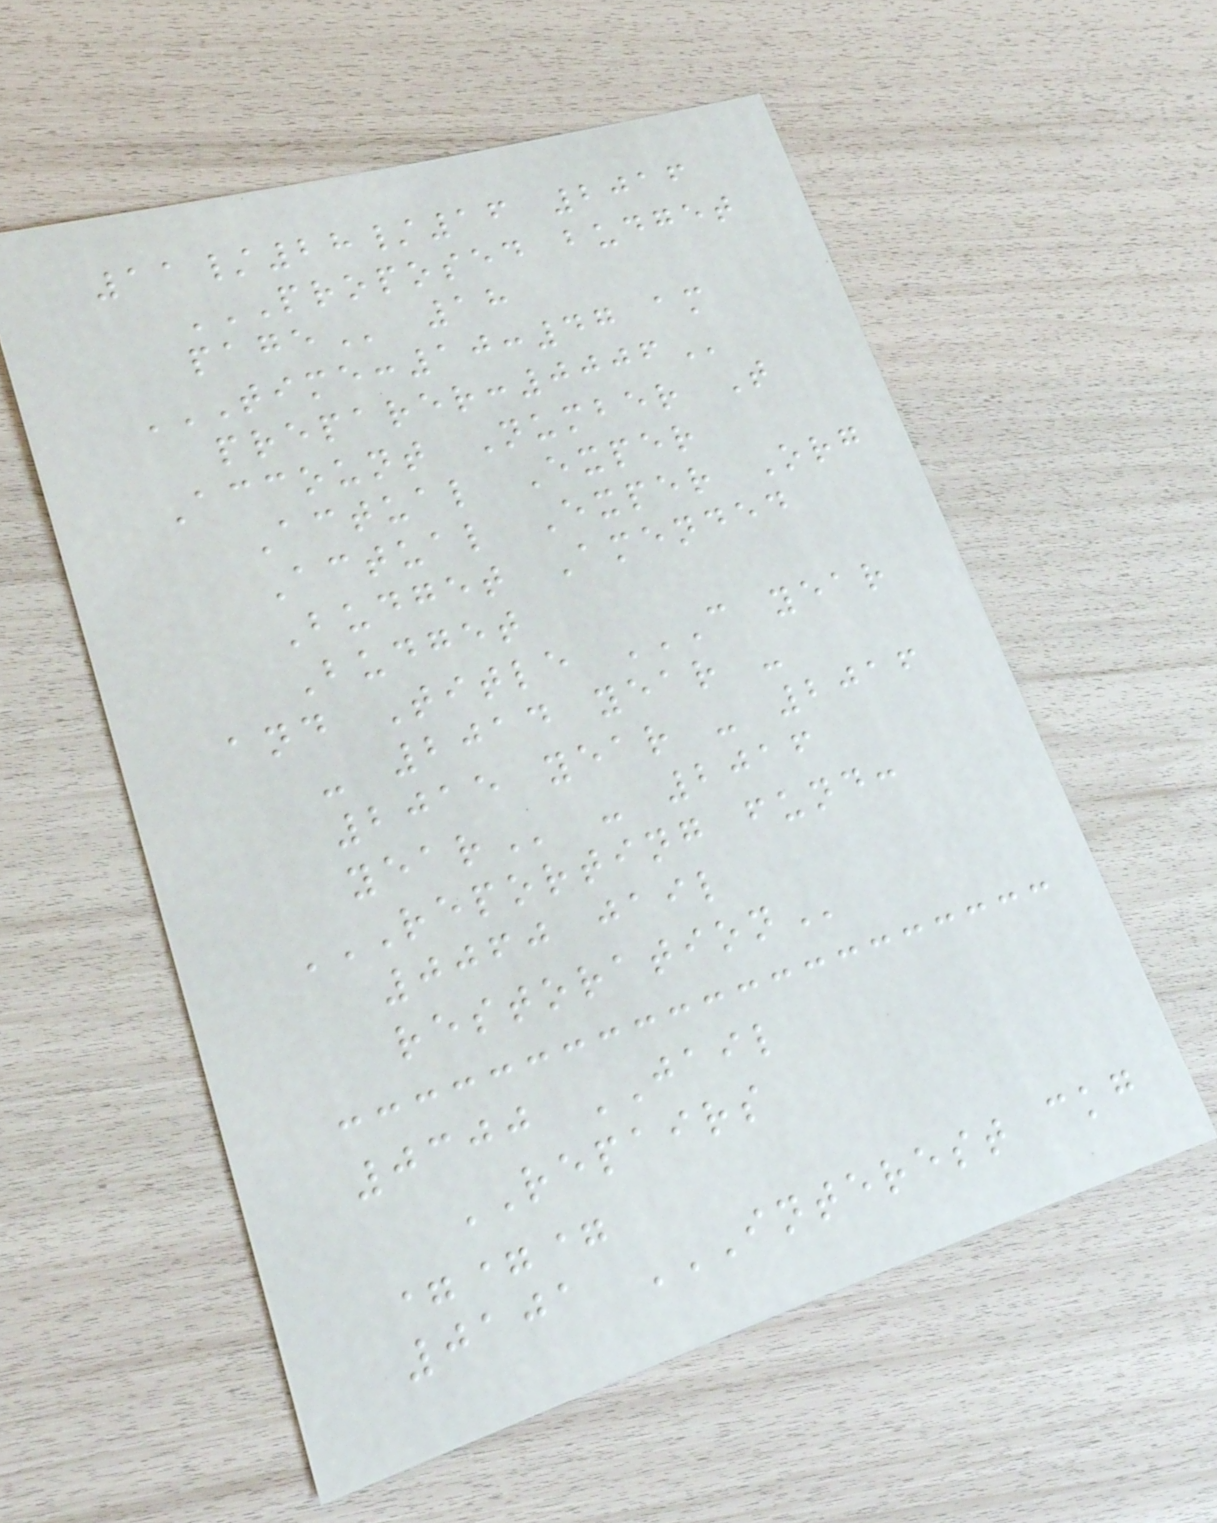11/28/16 2016
PROPOSED BUDGET
PAGE 18
TIME:10:47 AM
PREPARER:0006
Account Number T
Actual Exper
Actual Exper Org
Budget Amended
Budget
and Title C YEAR
- 2014 YEAR -
2015 YEAR - 2016
YEAR - 2016
REPORTING FUND:
0060 JAIL
RESTORATION
0300 JAIL
REPAIRS
===
0101 INTEREST CKG
